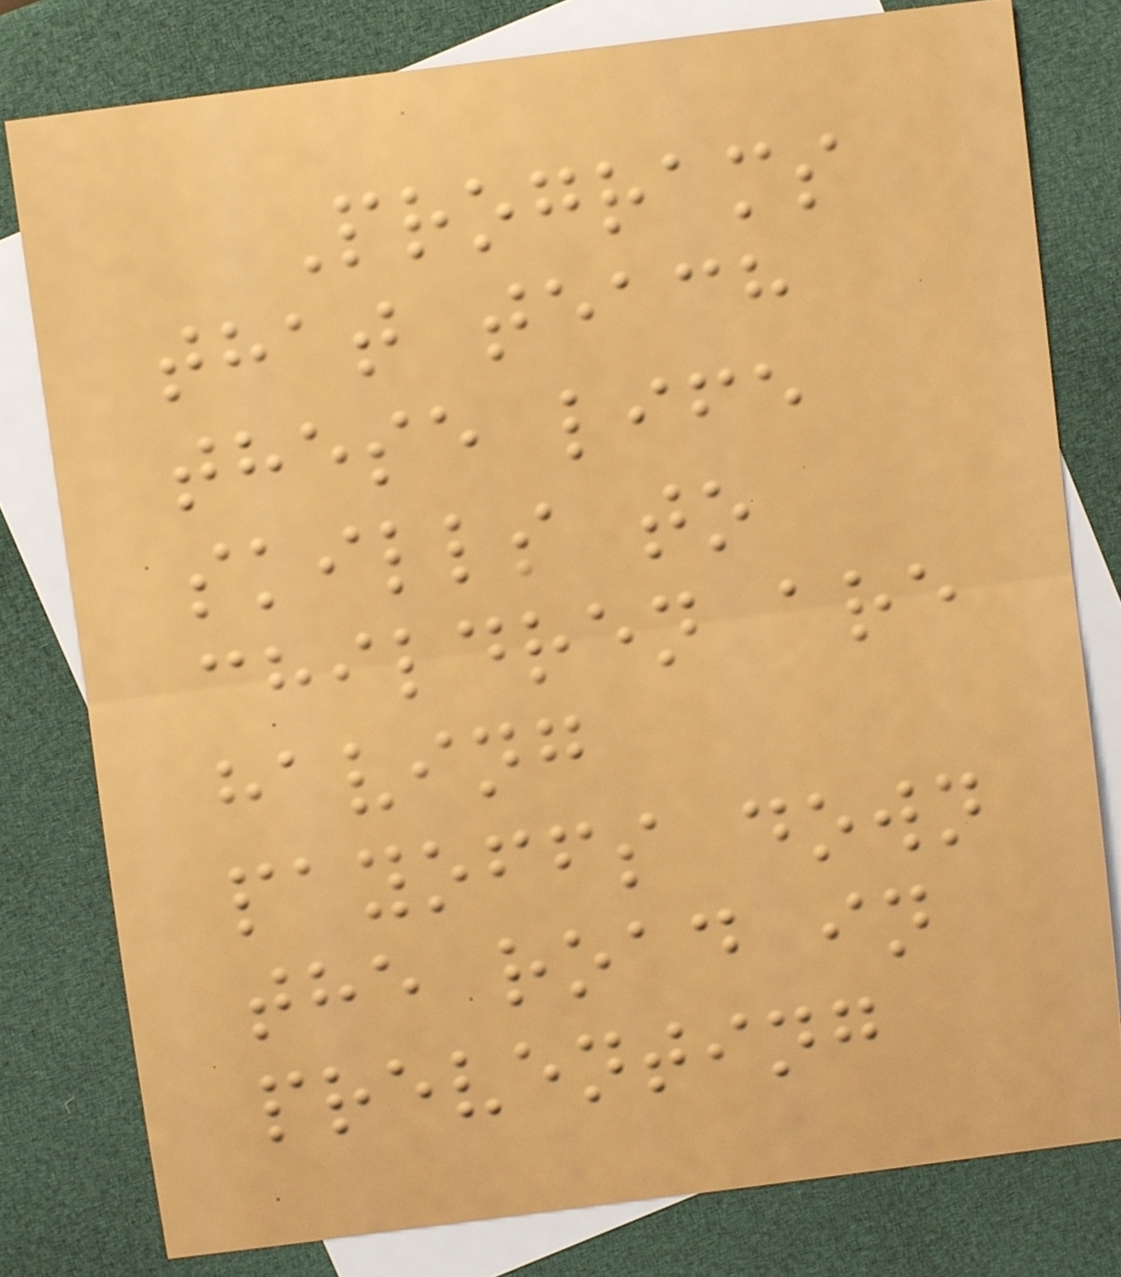Programs
that teach
these life
skills to
children are
having
payoffs down
the road in
preventing
